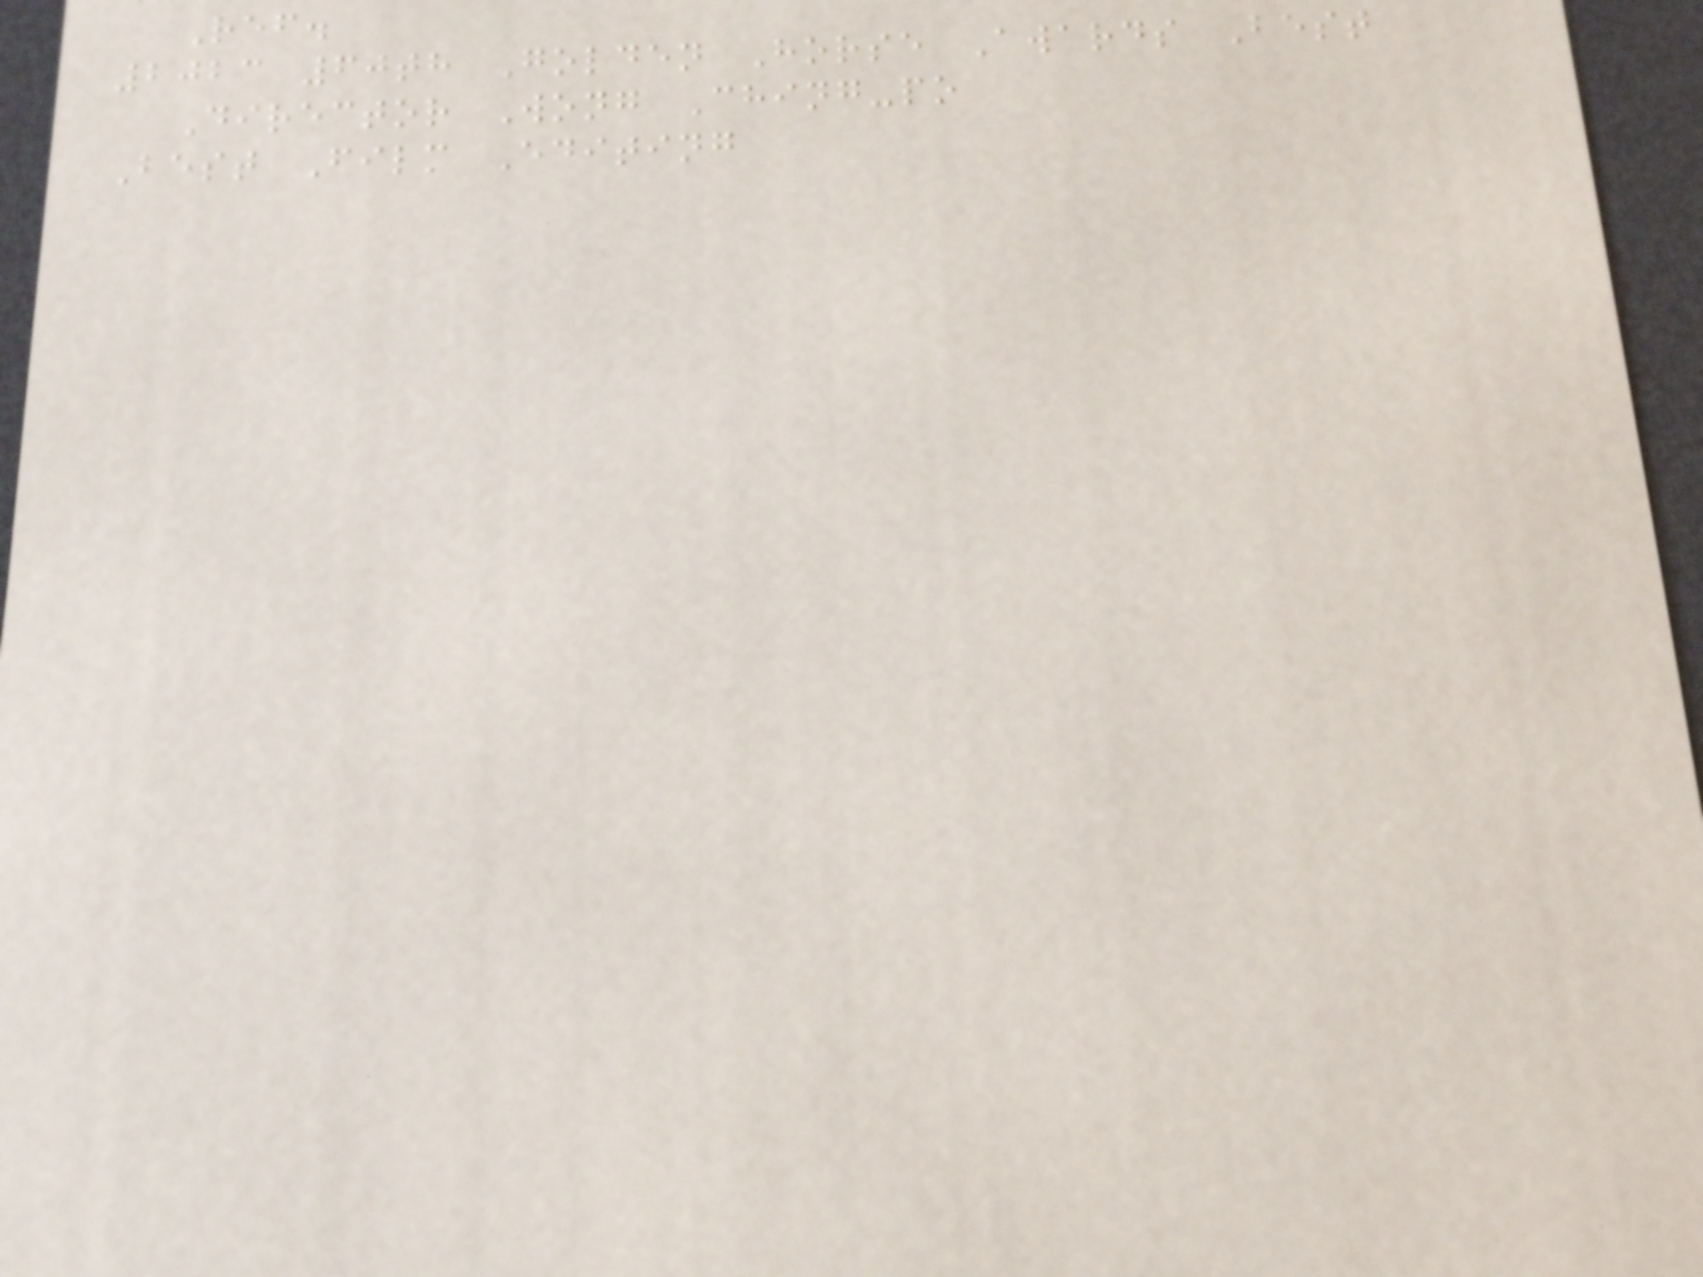Ref.
2023 60th Golden Horse Awards Best
Director Wong Ching-po
Best Film Editing
